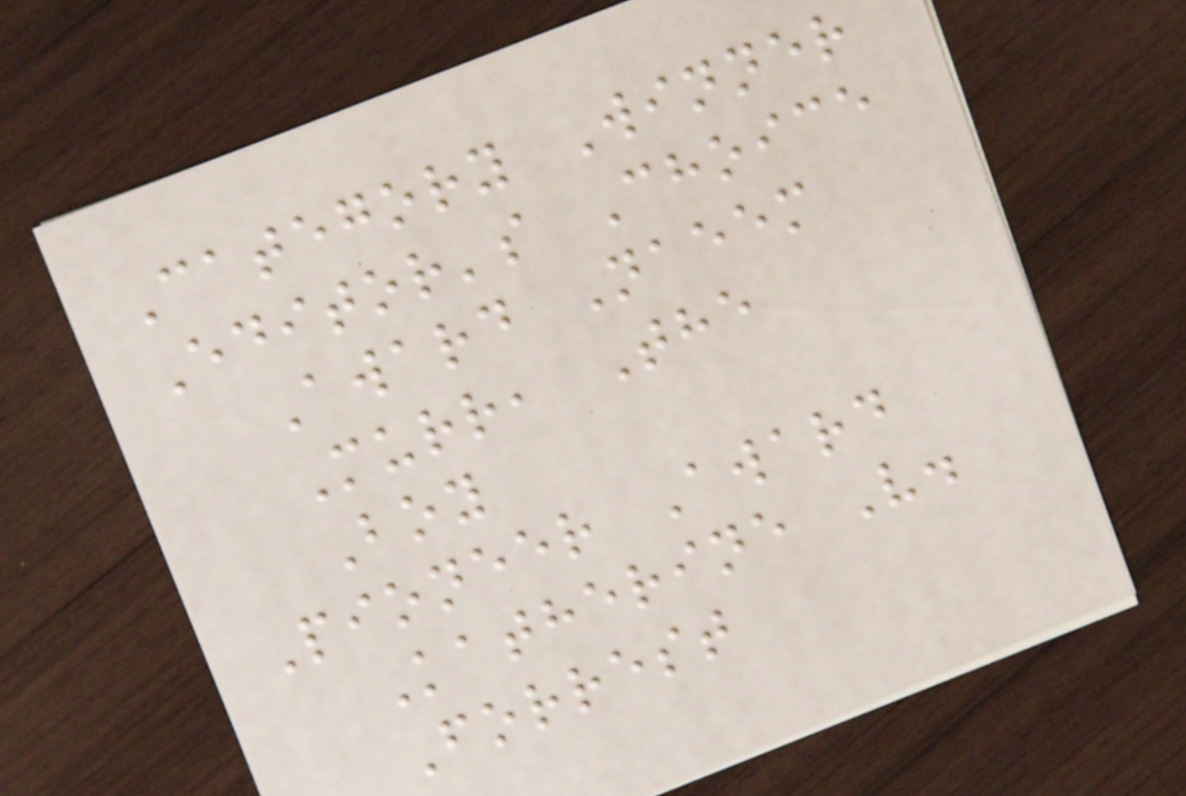Category Winner
Editor's Choice
Award Naeem
Murr, The
Boy
Pioneer Award
Katherine V.
Forrest
